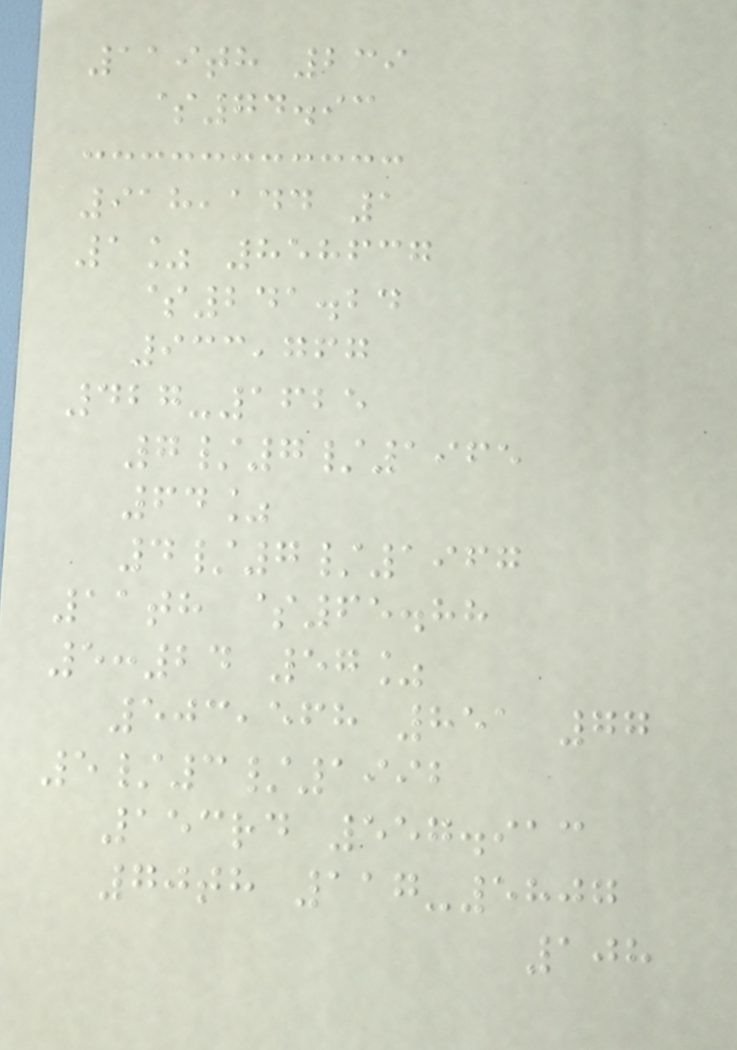119th 239
$74.93
918,144 1
1% 858637
$241.24
933,767
427-1625
7/7/1965
64%
4/7/1967
11th $65.88
5:24 57%
503,568 851 77
5/3/1992
153rd 557.913
70th 117-5807
108
